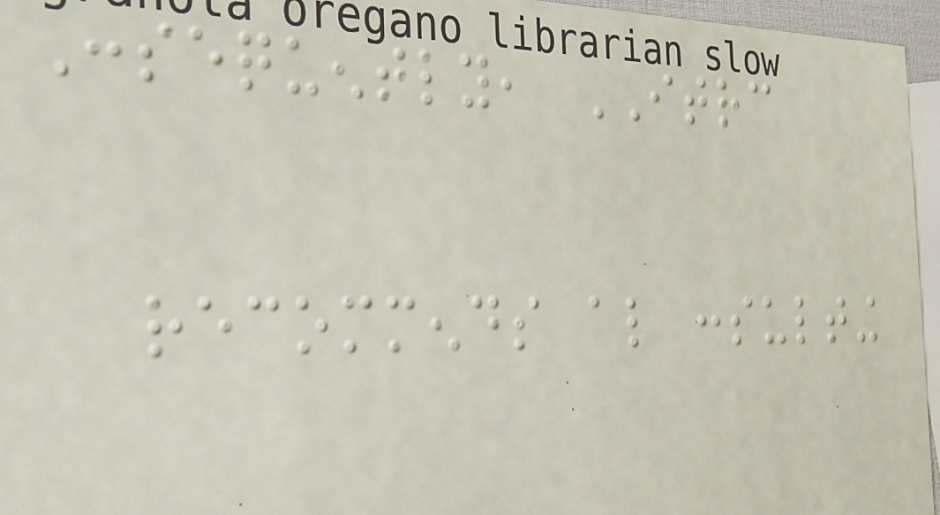Consequently, ITRC
recommends also consulting
